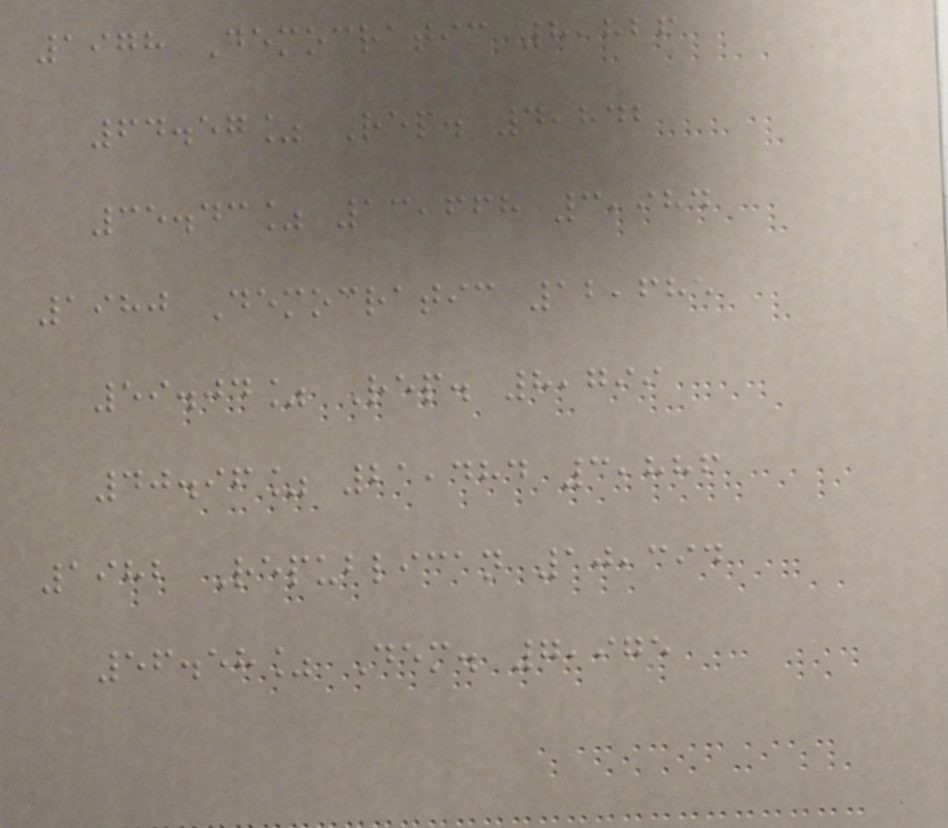1978 Democratic 8,826
64.57% Rep. 4,842
35.43% 13,668 3,984
1980 Democratic 12,685
59.04% Rep. 8,799
40.96% 21,484 3,886
1982 Republican 10,394
56.58% Dem. 7,975
